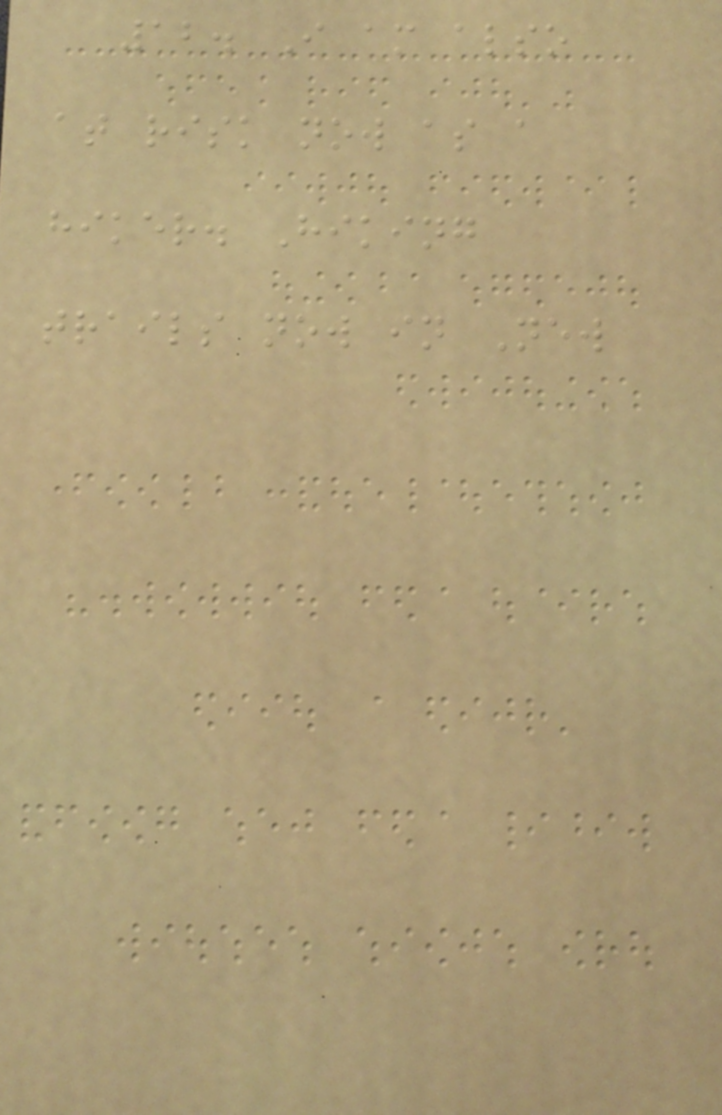12. I am also
at risk now as a
hiker. Hiking
trails now in New
